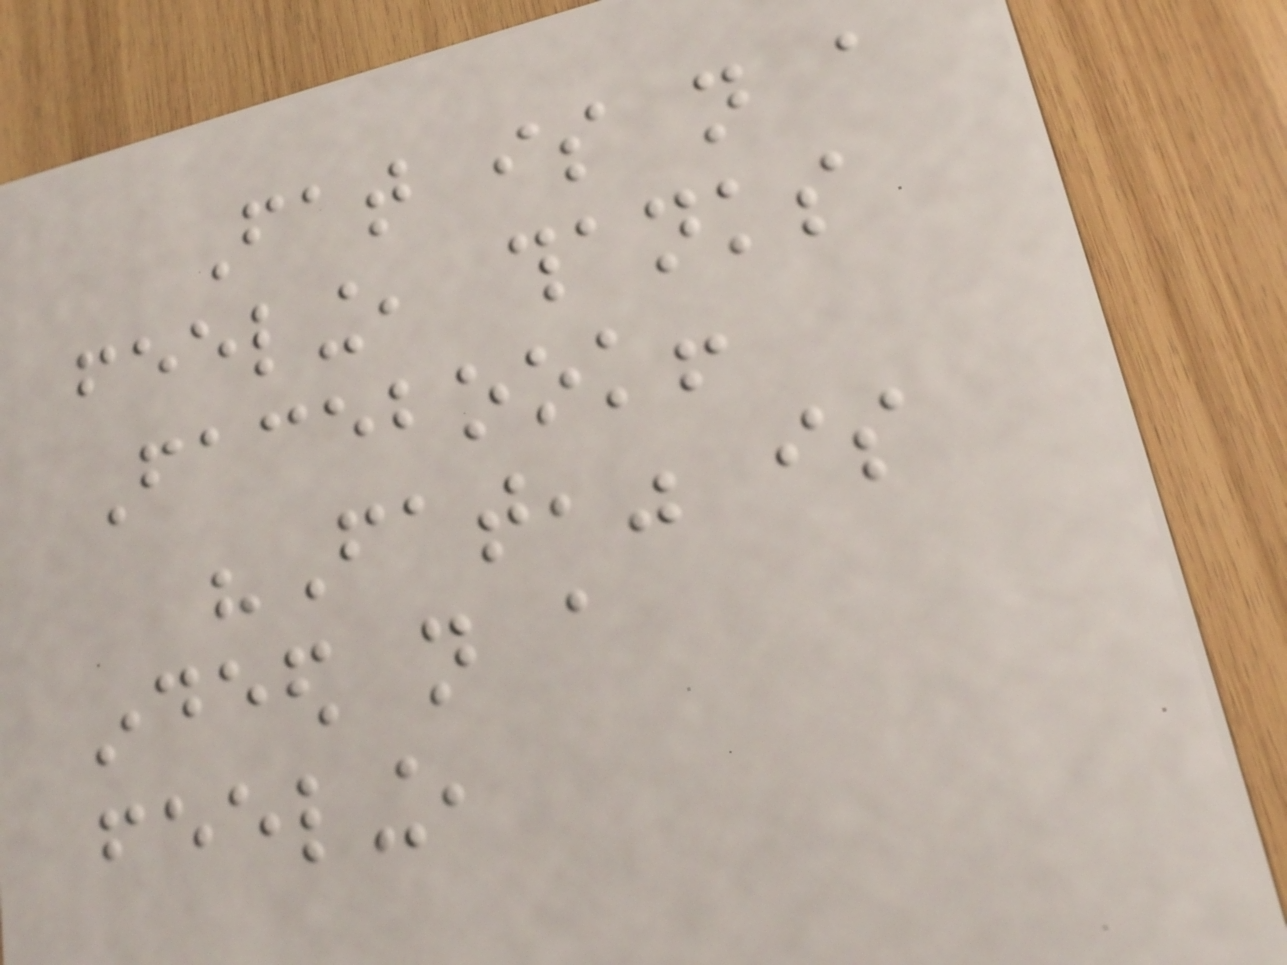Fat is not a
feeling, thanks
Facebook!
"Fat," is
indeed not a
feeling,
